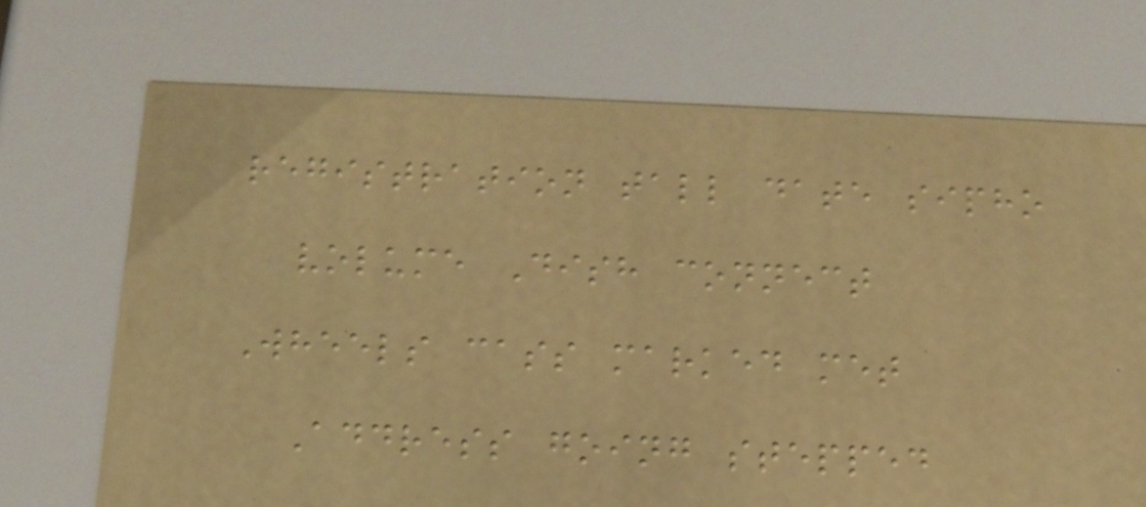registration tall date sipho
volume Dish connect
Wheels cass marked met
Address going stepped
